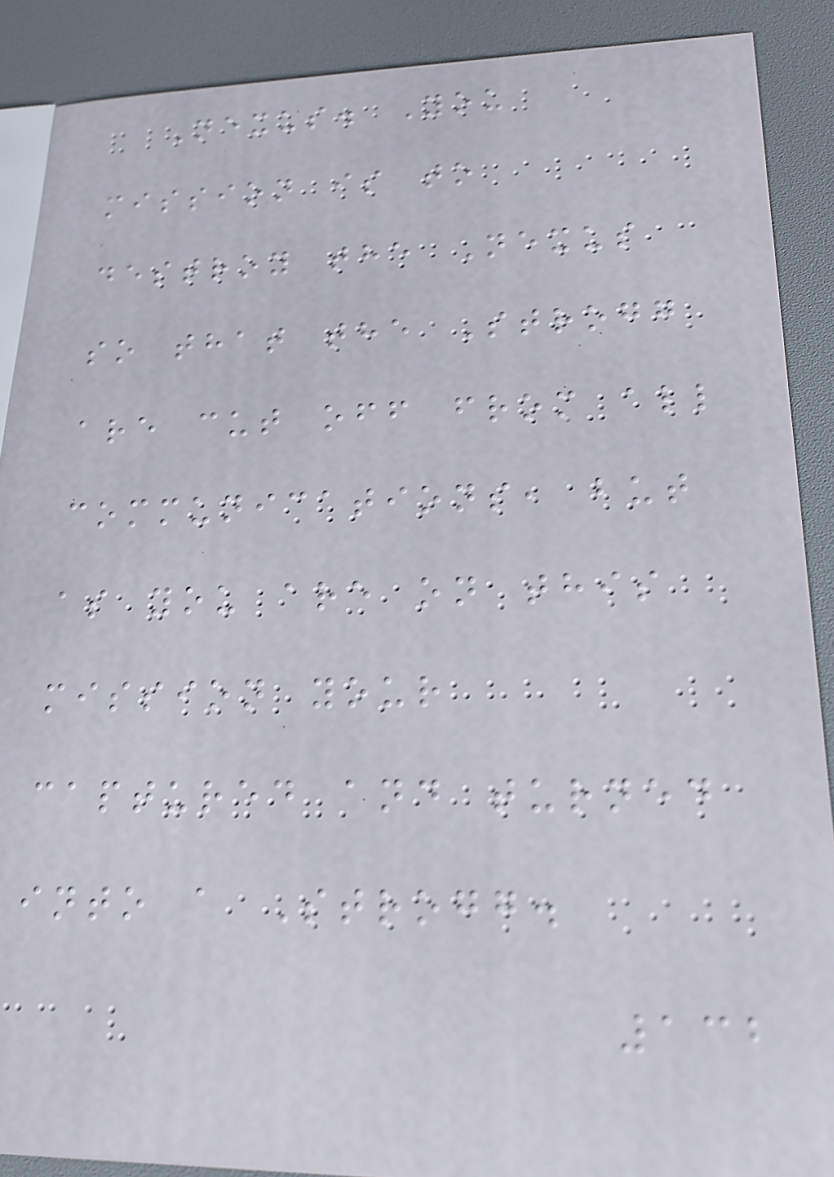Nexus. You
mission is to
destroy the Nexus
so that the Strogg
are cut off from all
communications, but
as you are on this
mission your
captured and turned
into a Strogg.
132
